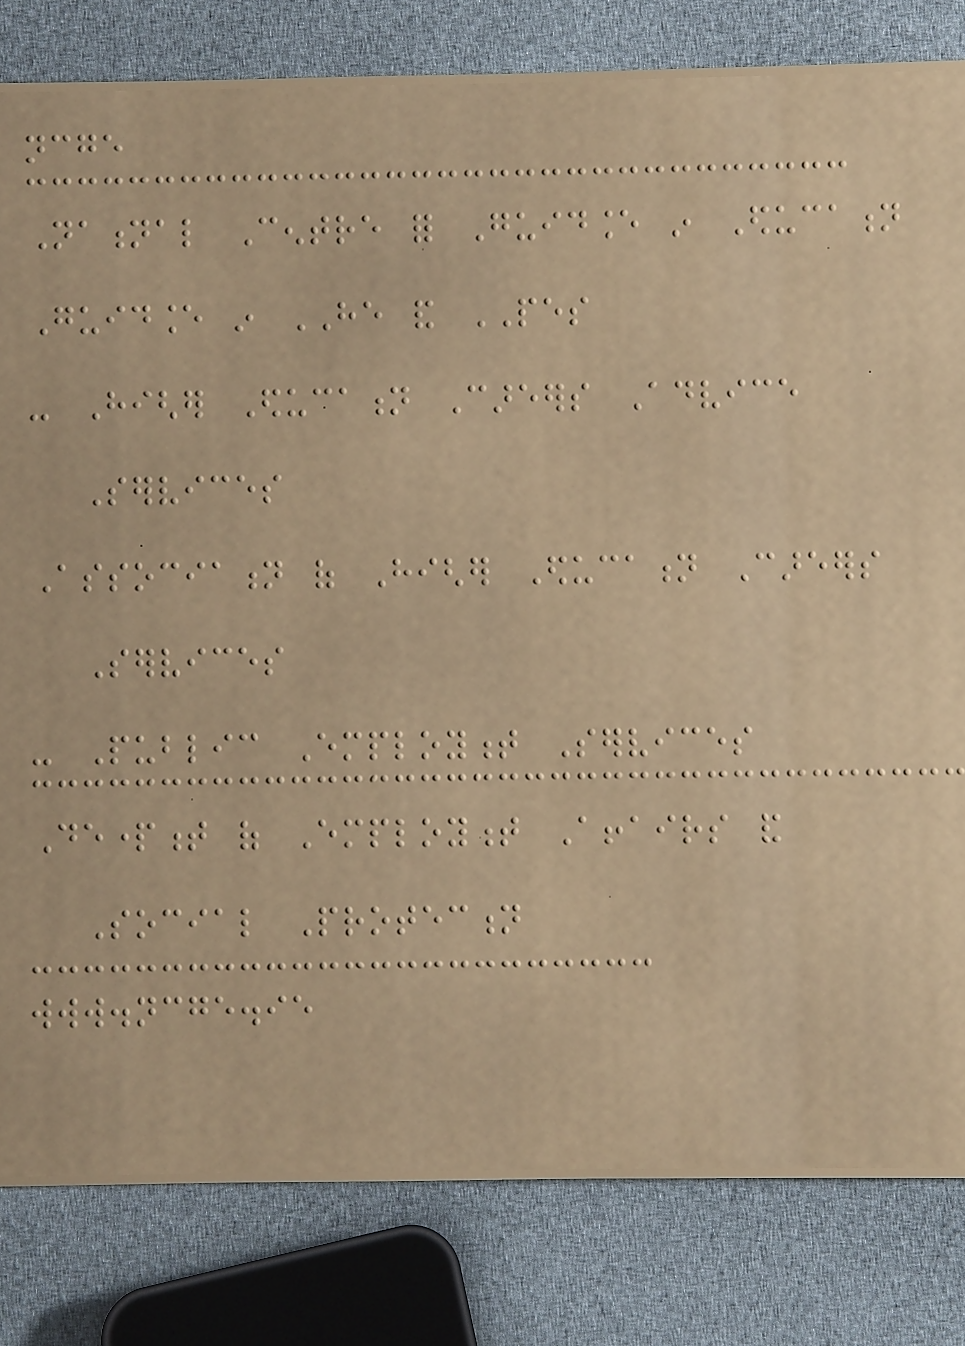ncge
National Centre for Guidance in Education
Guidance in HE and PES
- Higher Education Careers Advice
Services
Association of Higher Education Careers
Services
- Public Employment Services
Department of Employment Affairs and
Social Protection
www.ncge.ie
